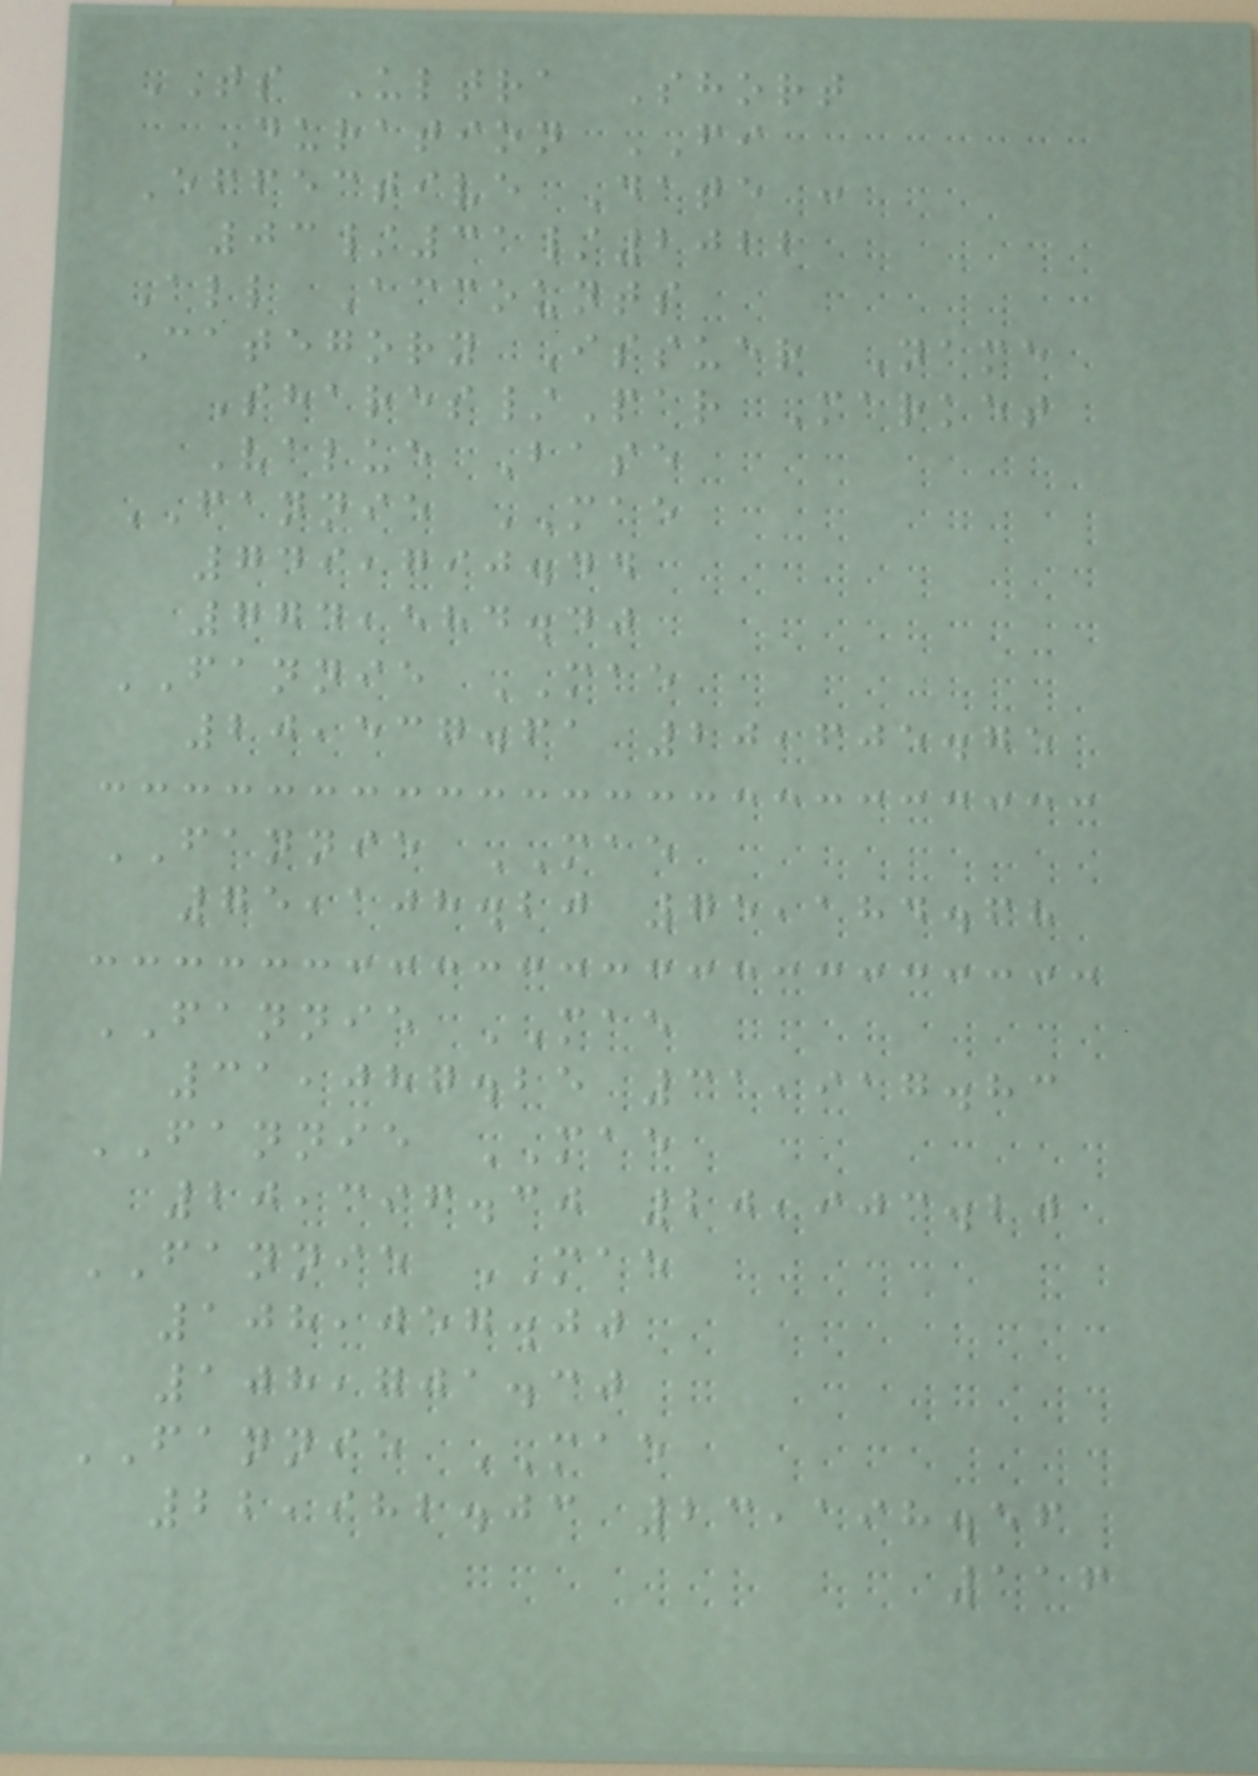TS Ultra Short
Duration FI
Effective Date :
03/31/2022
All Accounts
Category Issuer Name
Shares/Par Market
Value Base
FANNIE MAE
749,790.44
774,584.40
FANNIE MAE
20,537.61 20,605.75
FANNIE MAE
75,108.20 75,184.68
FANNIE MAE
31,087.25 31,917.83
FANNIE MAE
20,396.30 20,903.20
FANNIE MAE
108,057.00
108,701.30
FANNIE MAE
22,982.03 23,198.56
116
